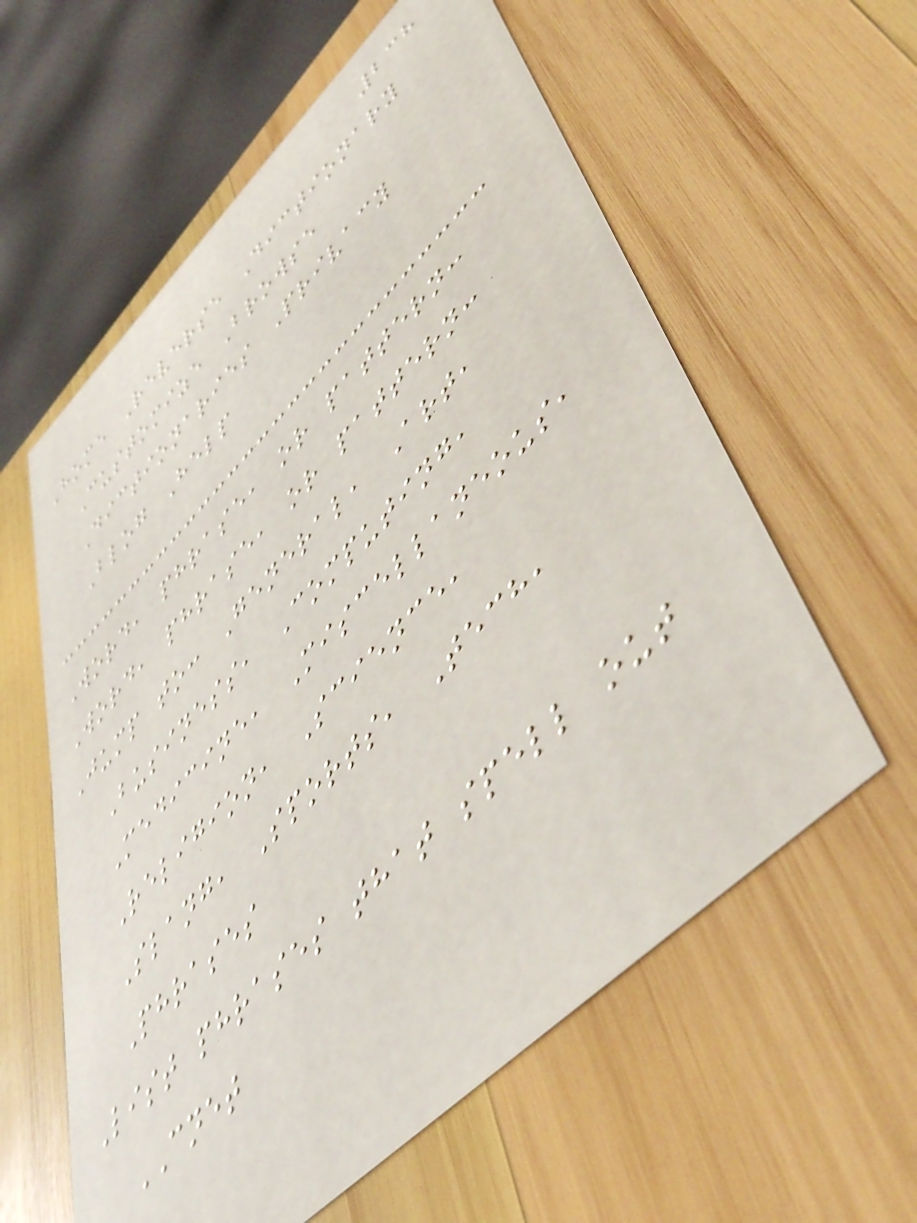238
Home Reverse Dictionary
Customize Browse
Dictionaries Privacy
Blog Help
Word, phrase, or pattern:
Word, phrase, or pattern:
Jump to: General, Art,
Business, Computing,
Medicine, Miscellaneous,
Religion, Science,
Slang, Sports, Tech,
Phrases
List phrases that spell out
CNET
